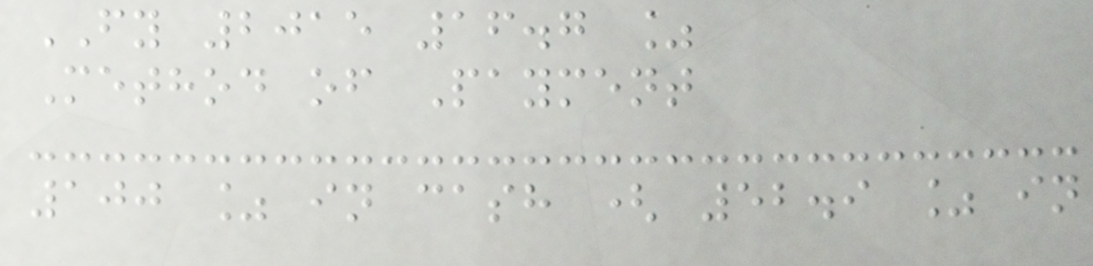FY 2015 16.7 %
Method of Payment
100 % in cash ( 52.9 % in
